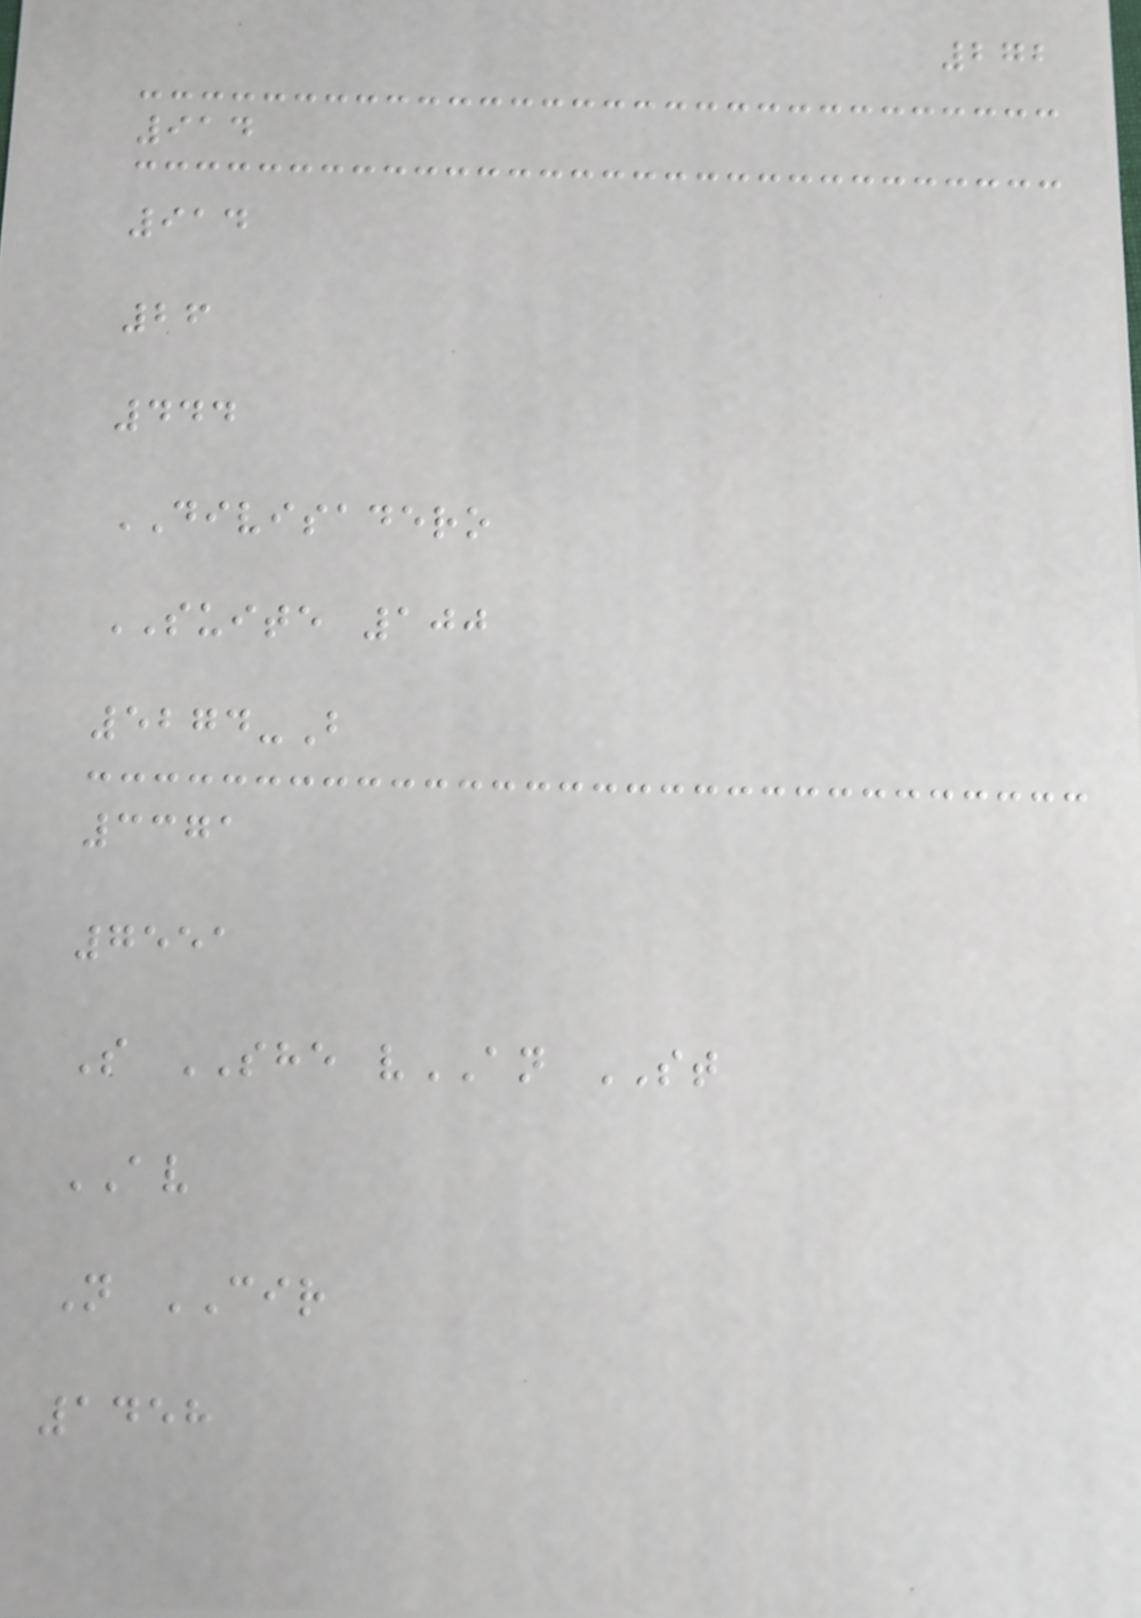272
914
914
26
444
DIVISADERO
SUITE 100
5274-B
3371
7551
S SHE vAN ST
AV
N CIR
1458
